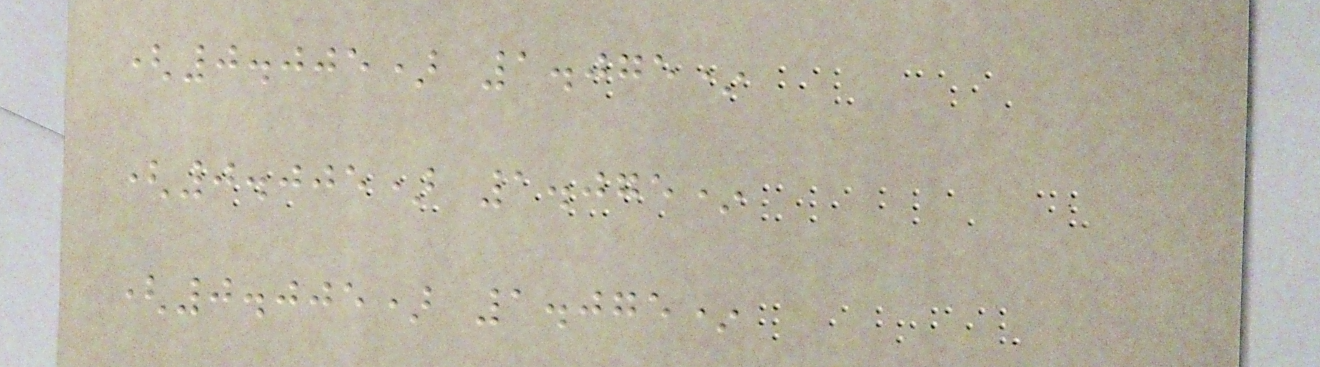(0.005) 1.075*
(0.005) 1.075*
(0.005) 1.075*
